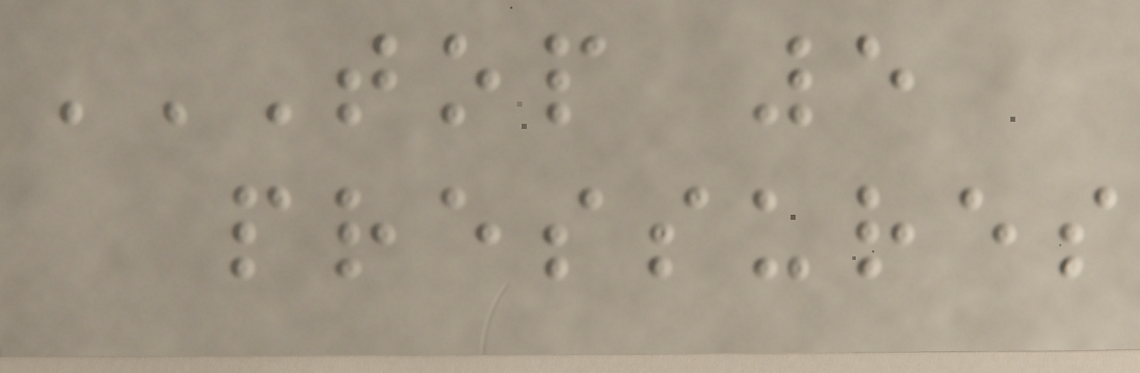TOP 5
PRESSURES
